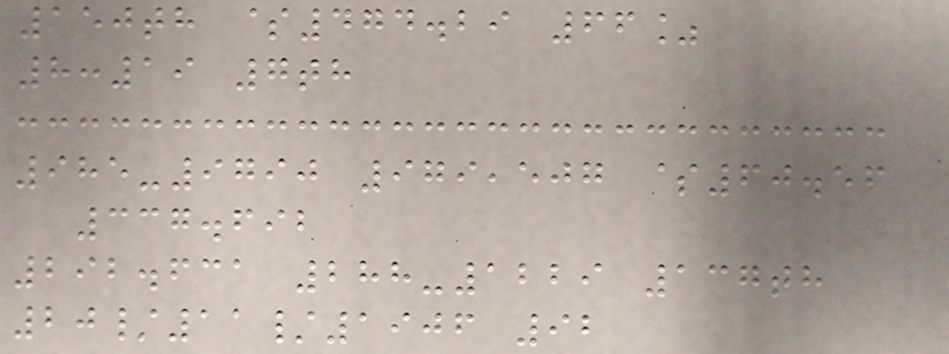150th $474.29 66%
8:19 7th
985-9790 979,507 $60.56
337.692
292.631 288-1229 137th
20/11/1906 92
